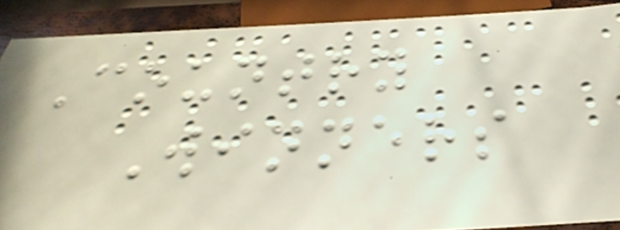Country
Winners
